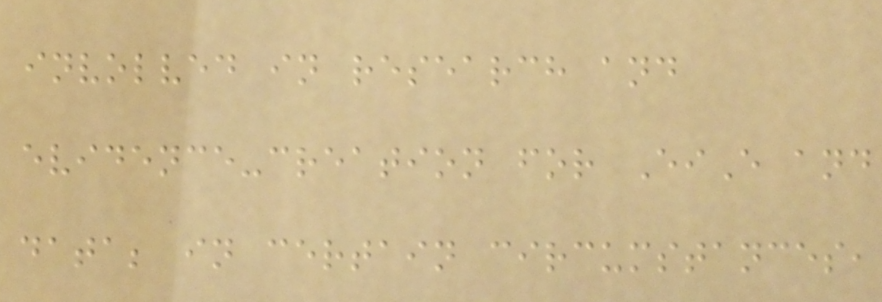involved in research and
evidence-creation for EiE and
data; in certain circumstances,
